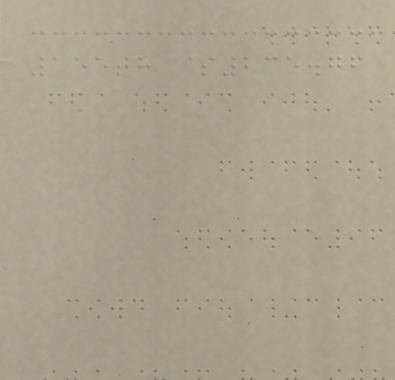155th $235.76
